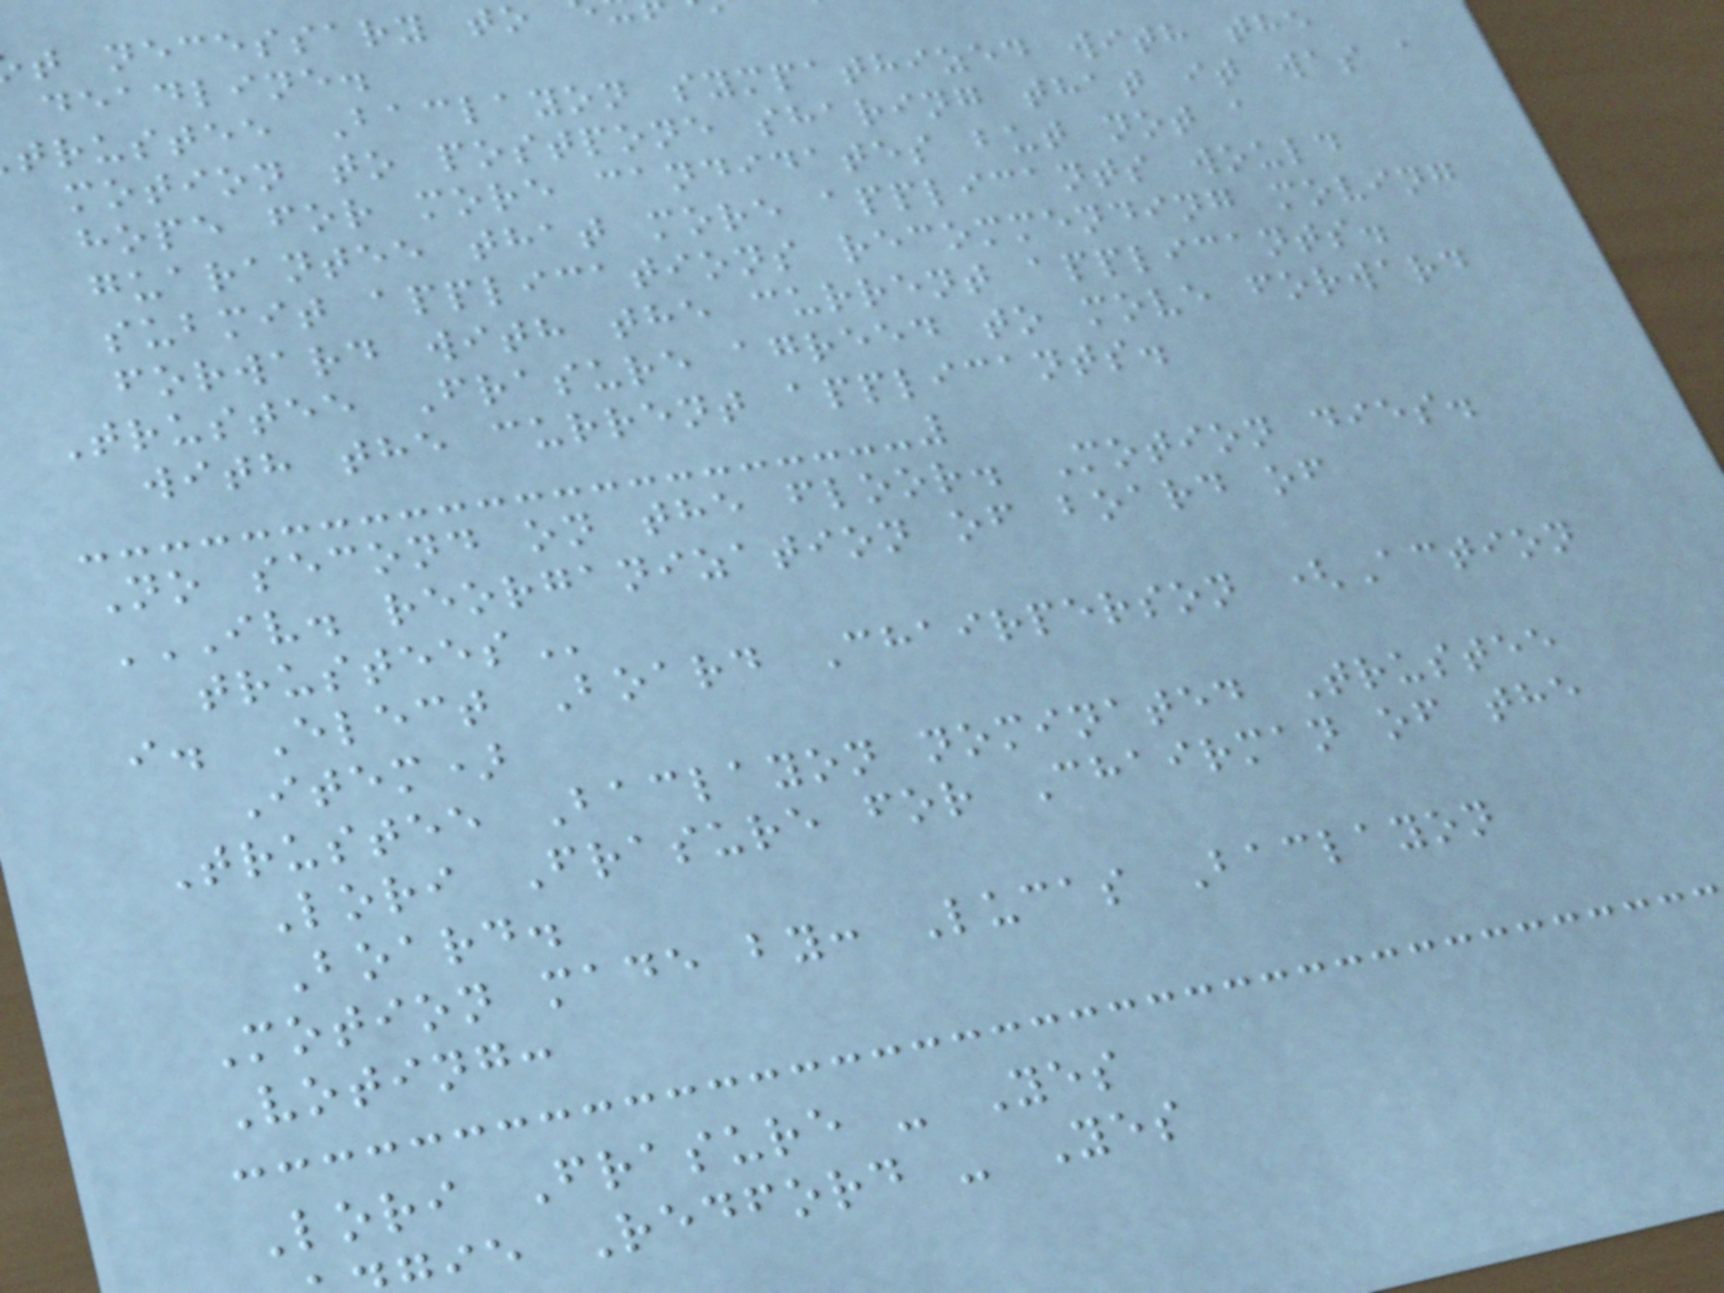t necessary to
deadline.
trustee Baclayon sympathized with the
motion to postpone sharing that it was a
hope for more candidates but not a
guarantee that more applicants would
submit applications recommending moving
forward with the current applicants.
Trustee Frasure agreed to move forward
with the current applicants.
No second on the floor. Motion dies.
IV. REORGANIZATION OF BOARD OF
i. Elect Board Chairperson (Action
Item)
Trustee Baclayon nominated Trustee
Lori Frasure for Chairman of the
Board.
Motion made by: Lucas Baclayon
Voting:
Lori Frasure - Yes
ie Redford - Yes
